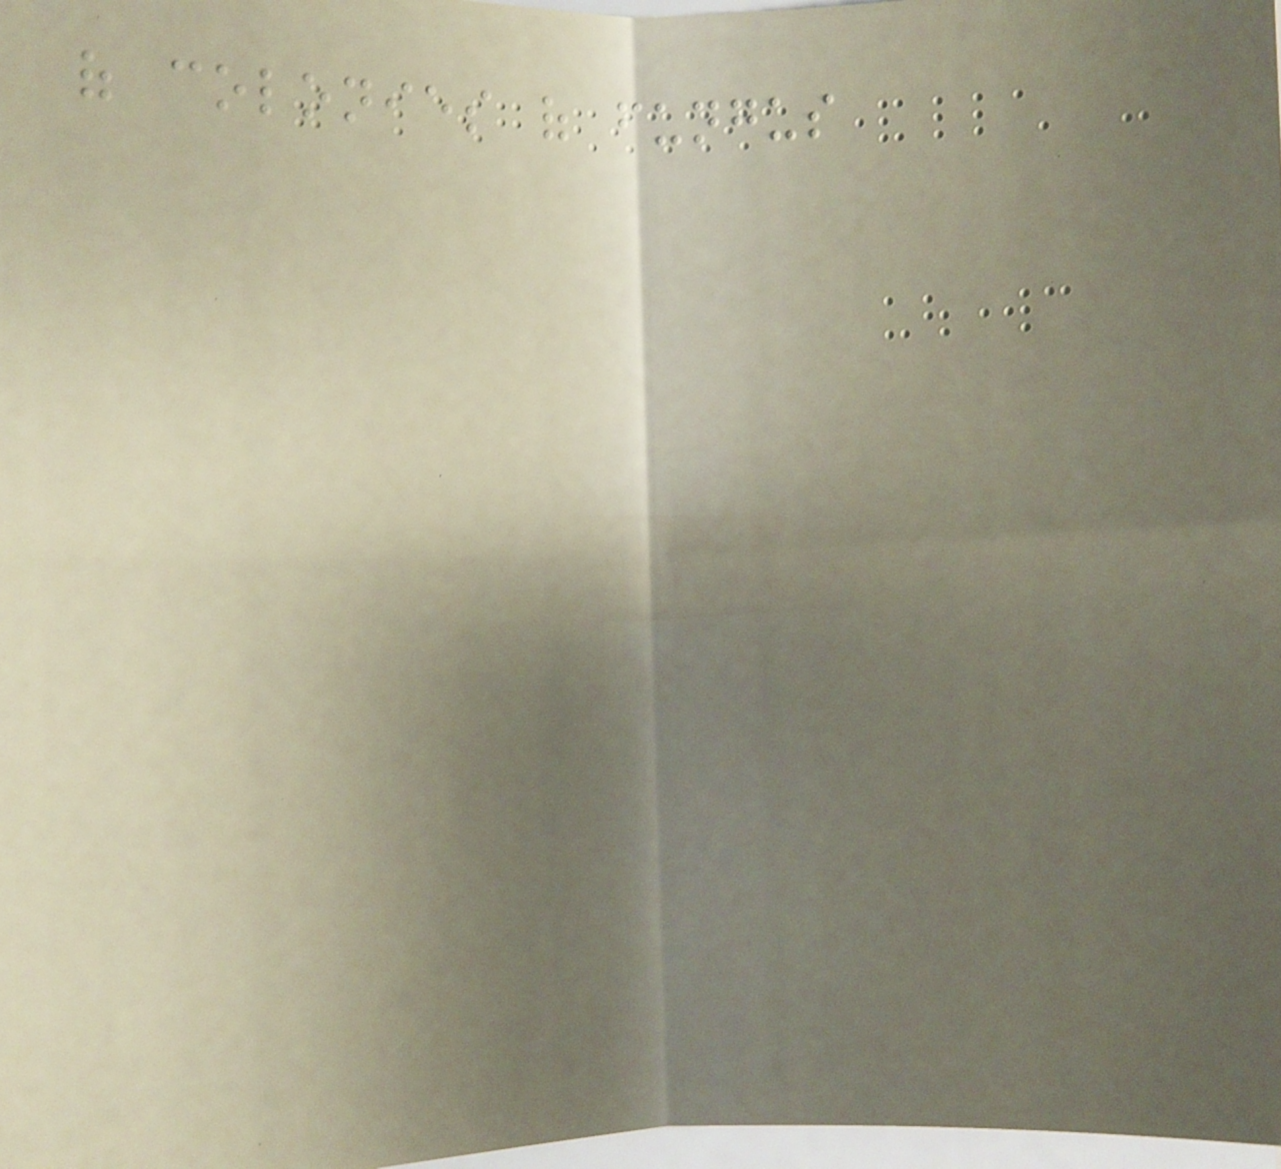of colonies of fungus
